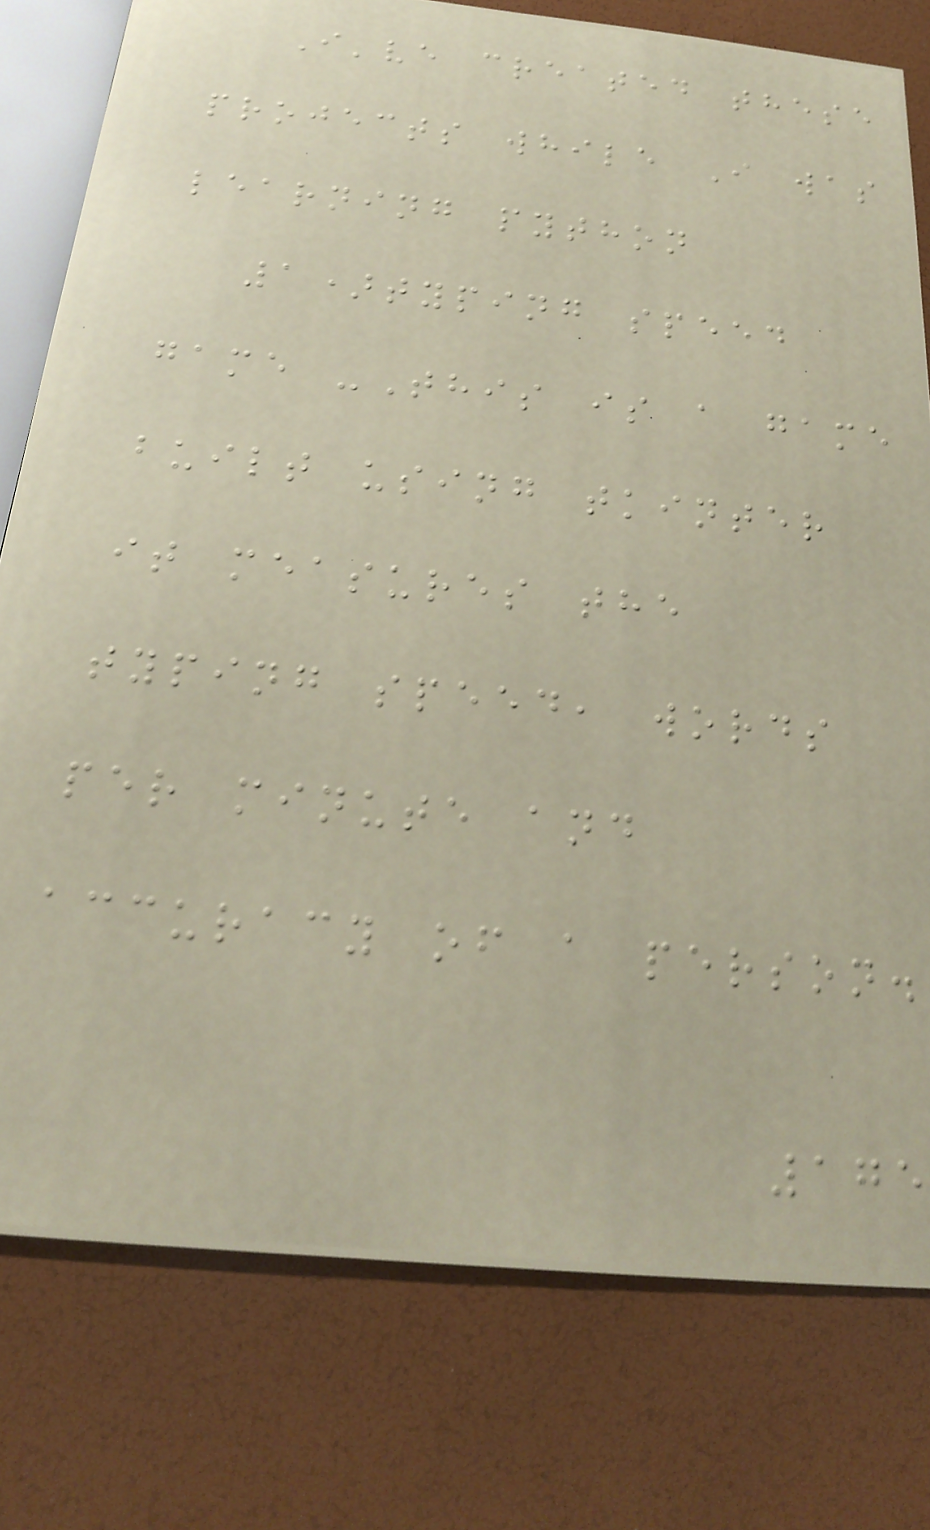I've created these
projects while I was
learning python
1)typing speed
game -This is a game
built using tkinter
it measures the
typing speed, words
per minute and
accuracy of a person.
175
